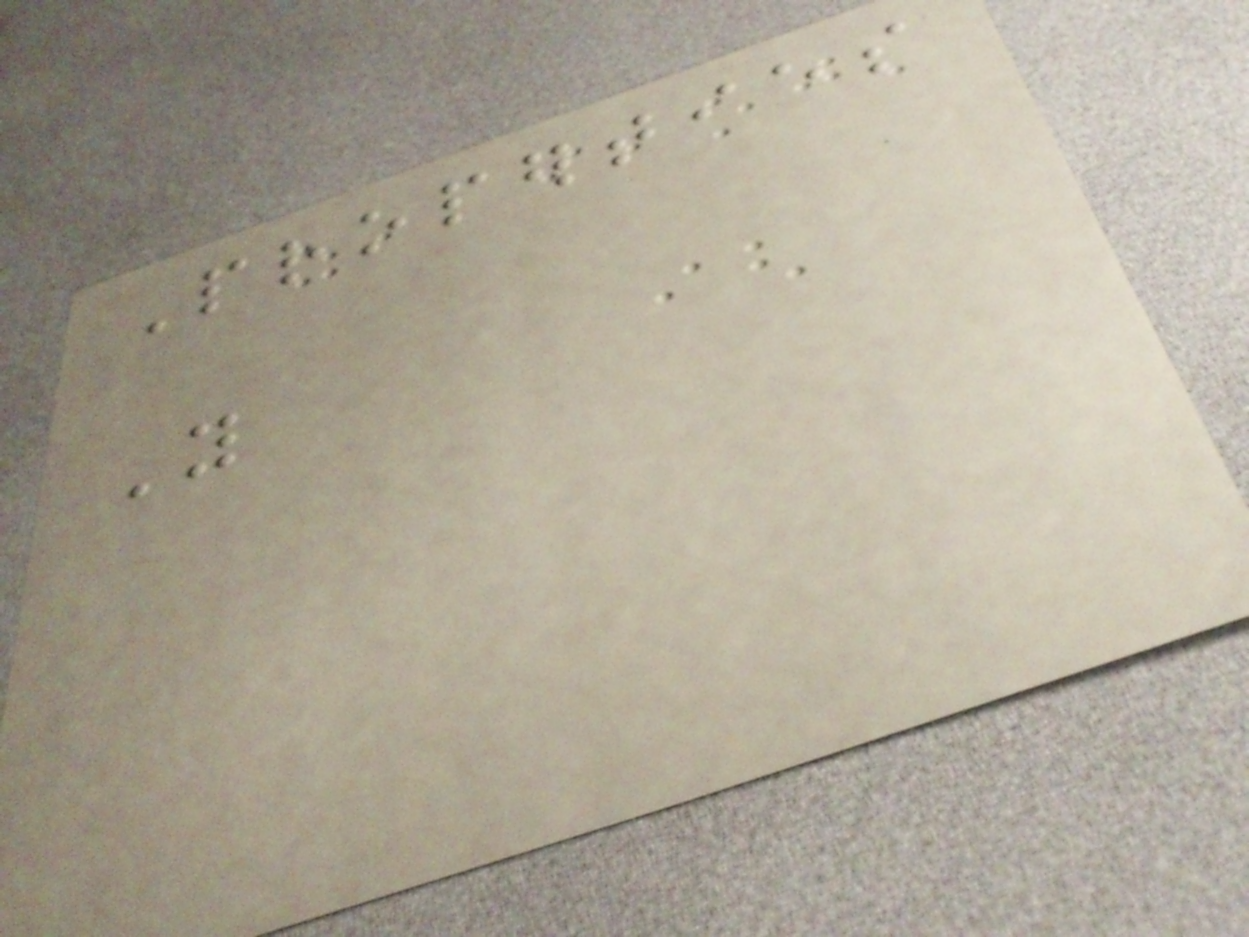Properties
You
